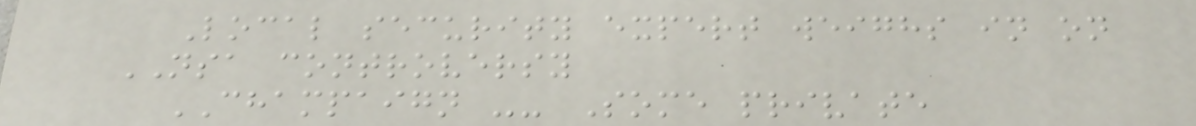Local security expert weighs in on
NSA controversy
CHAMPAIGN -- Some private
